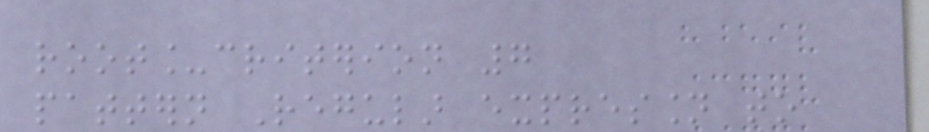root_criterion 7
pattern Regular expression to
